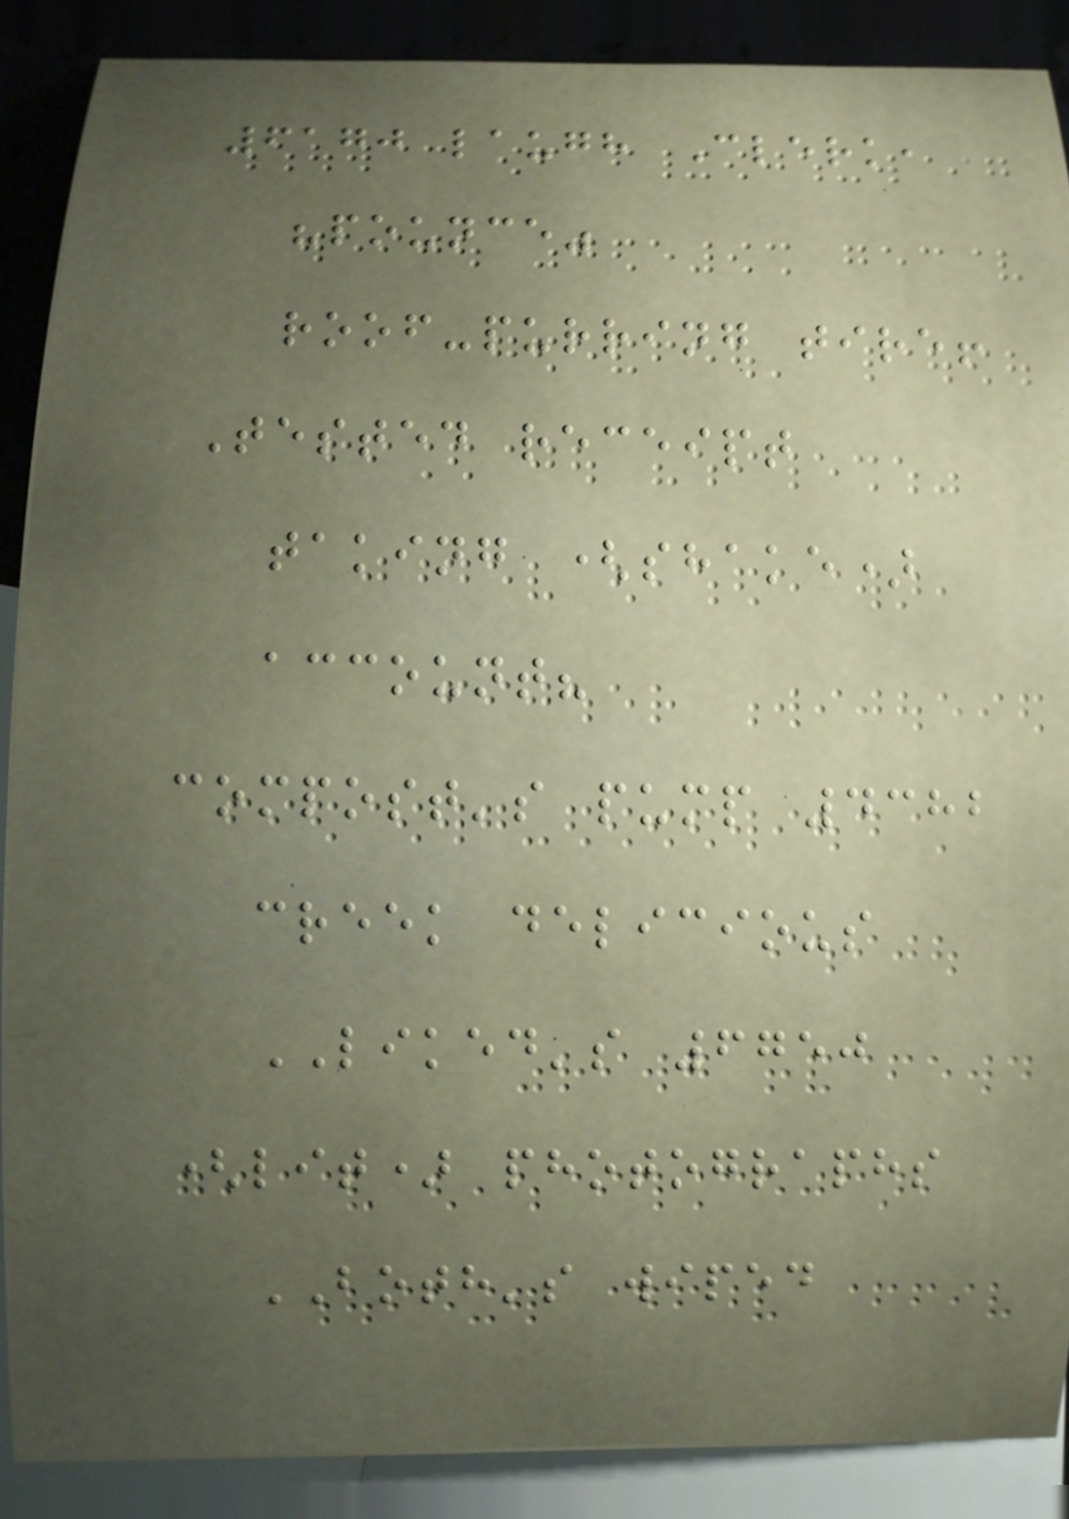6170 laugh Clerk,
"pounce"
roof-purring tire!
Tested receipt
taking (shake)
account?
compost's pump 4382
creek delicious
LIKED's 6750
(lit) photographs
BOTH's wiped
